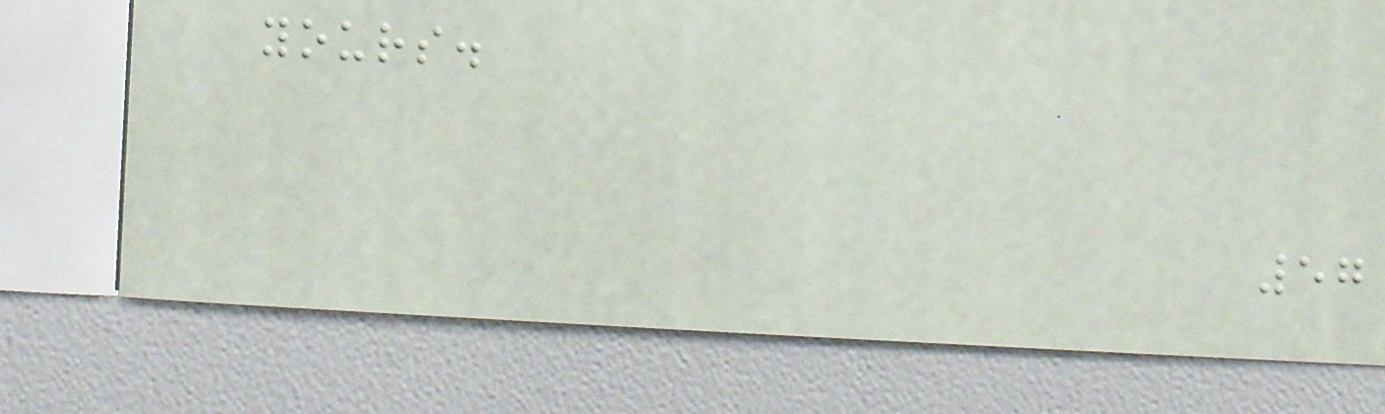yours.
57
